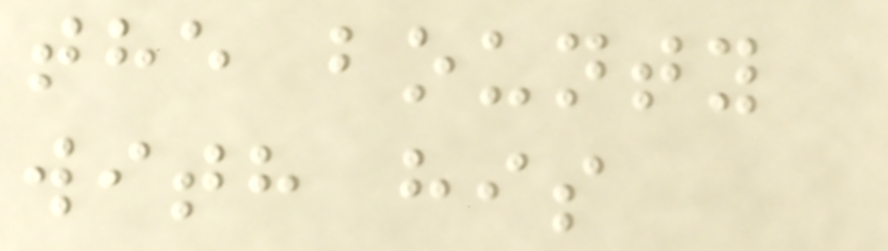the bounty
with his
